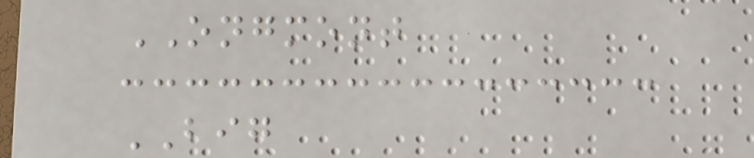ONGMONT
BIG
